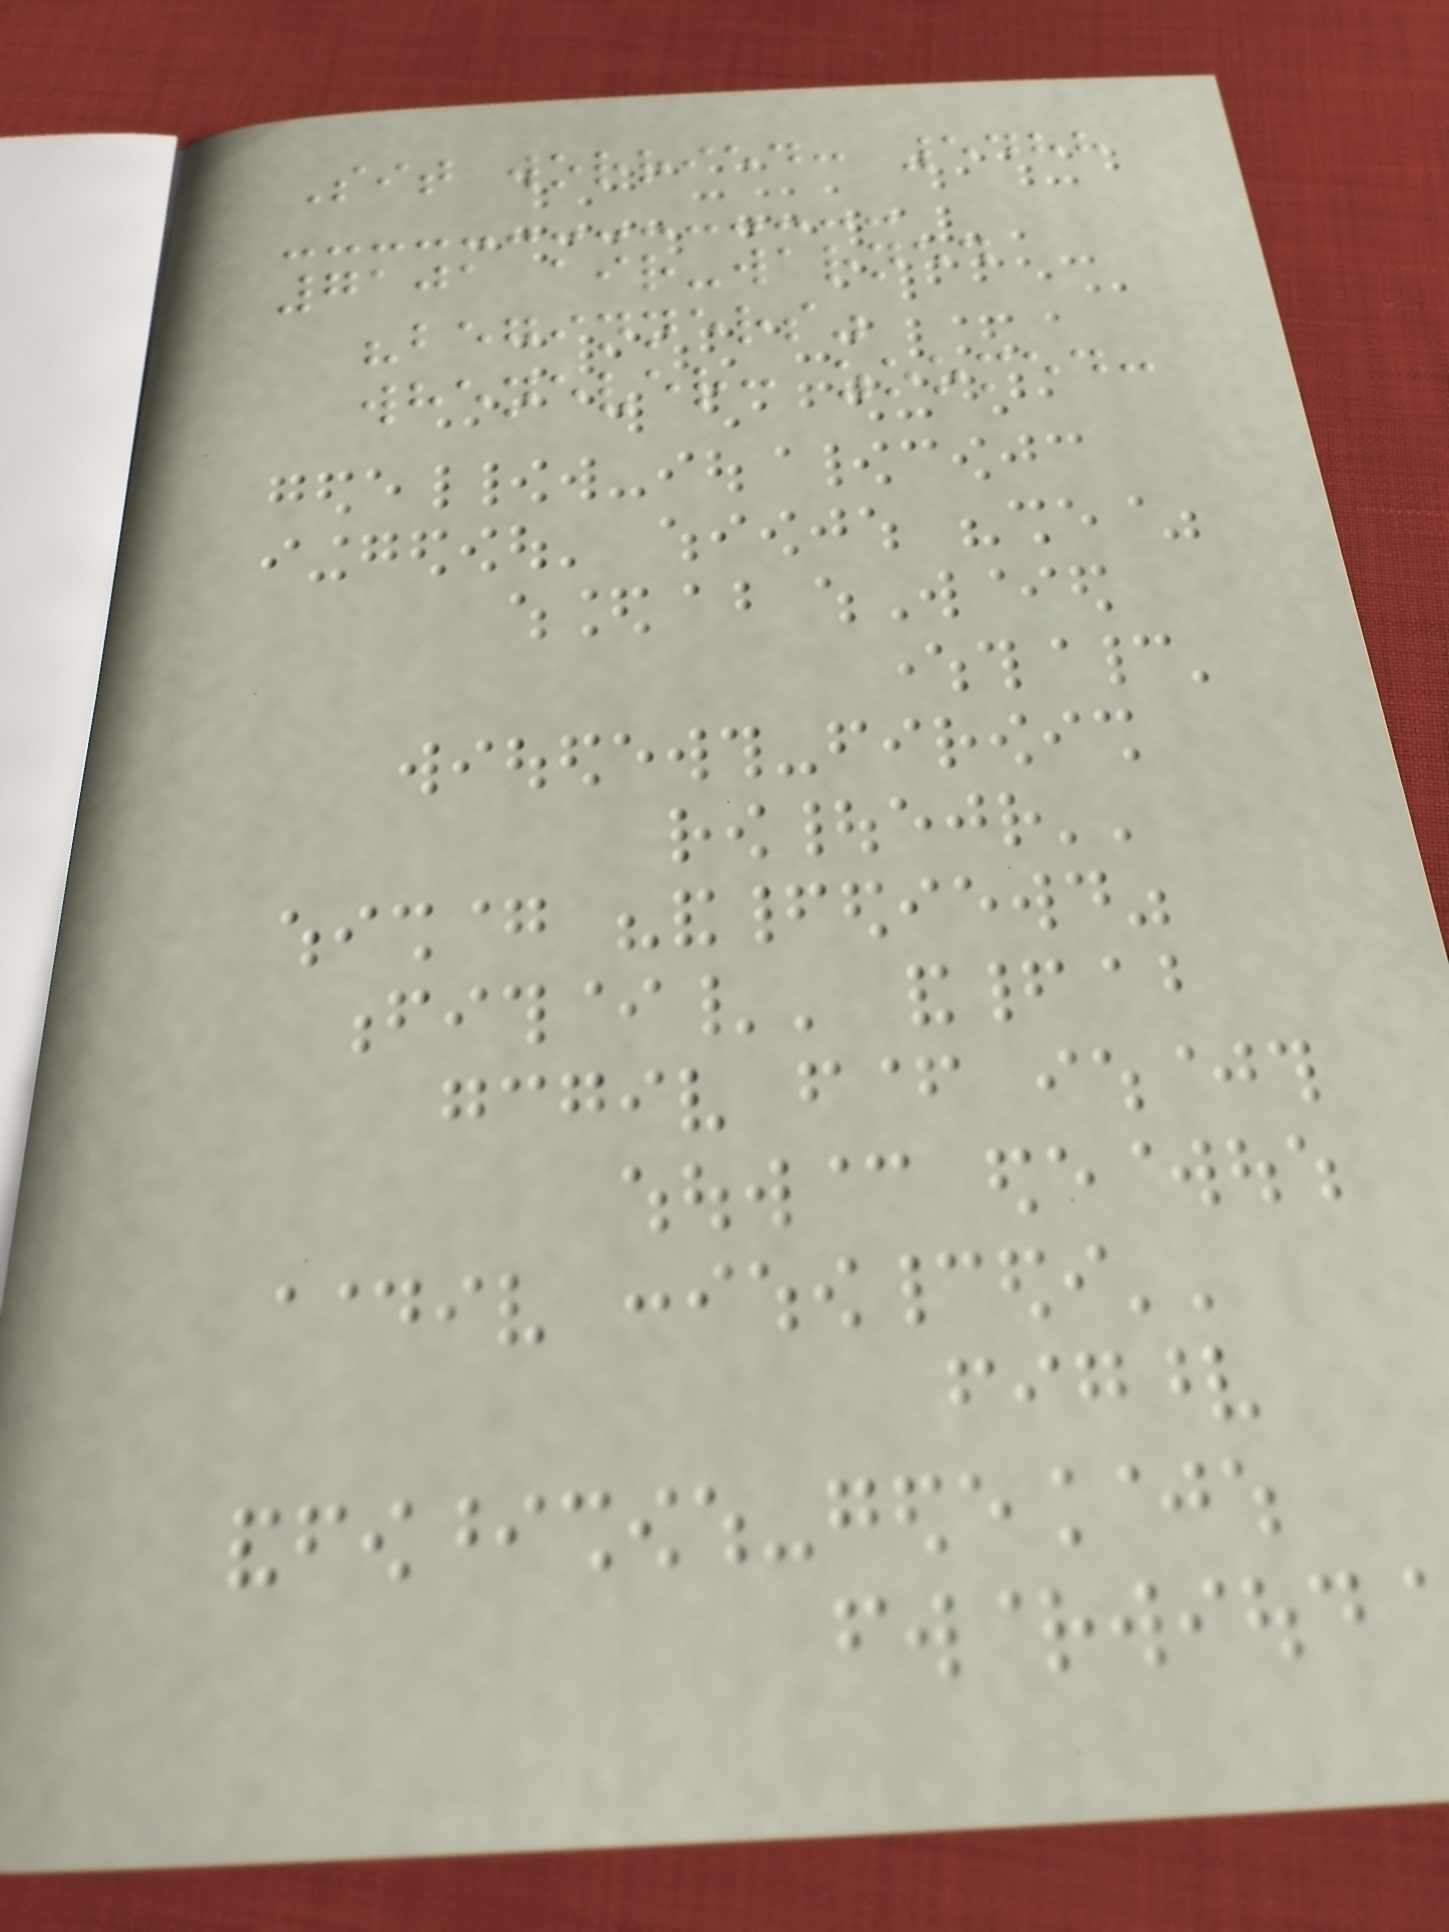Sit worried: 5488
7101 air-warned
"beginners"
whenever: zoomed:
